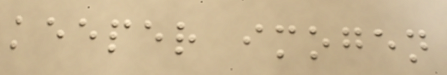keeper imogen
